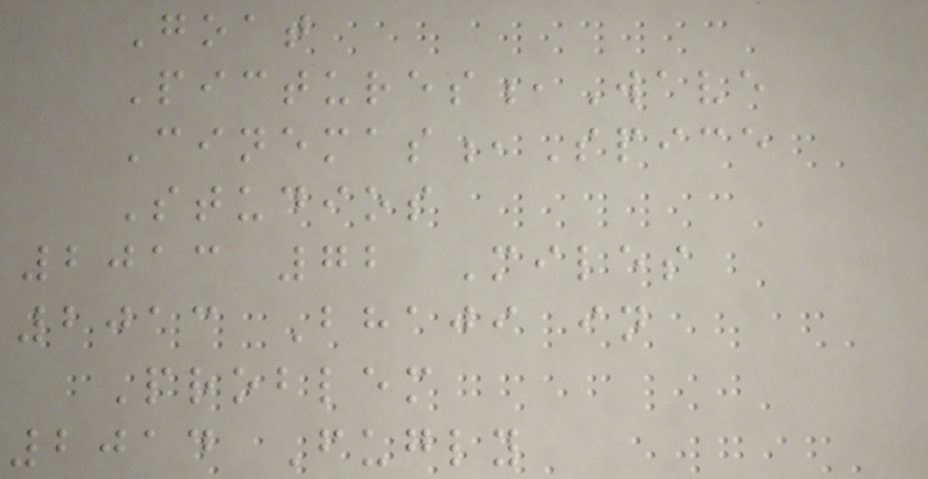Goat
Pictures,Wave
Cinemas,Spice
Studios
2013 72 Miles
2013 Bhaji in
Problem
2014 Fugly
